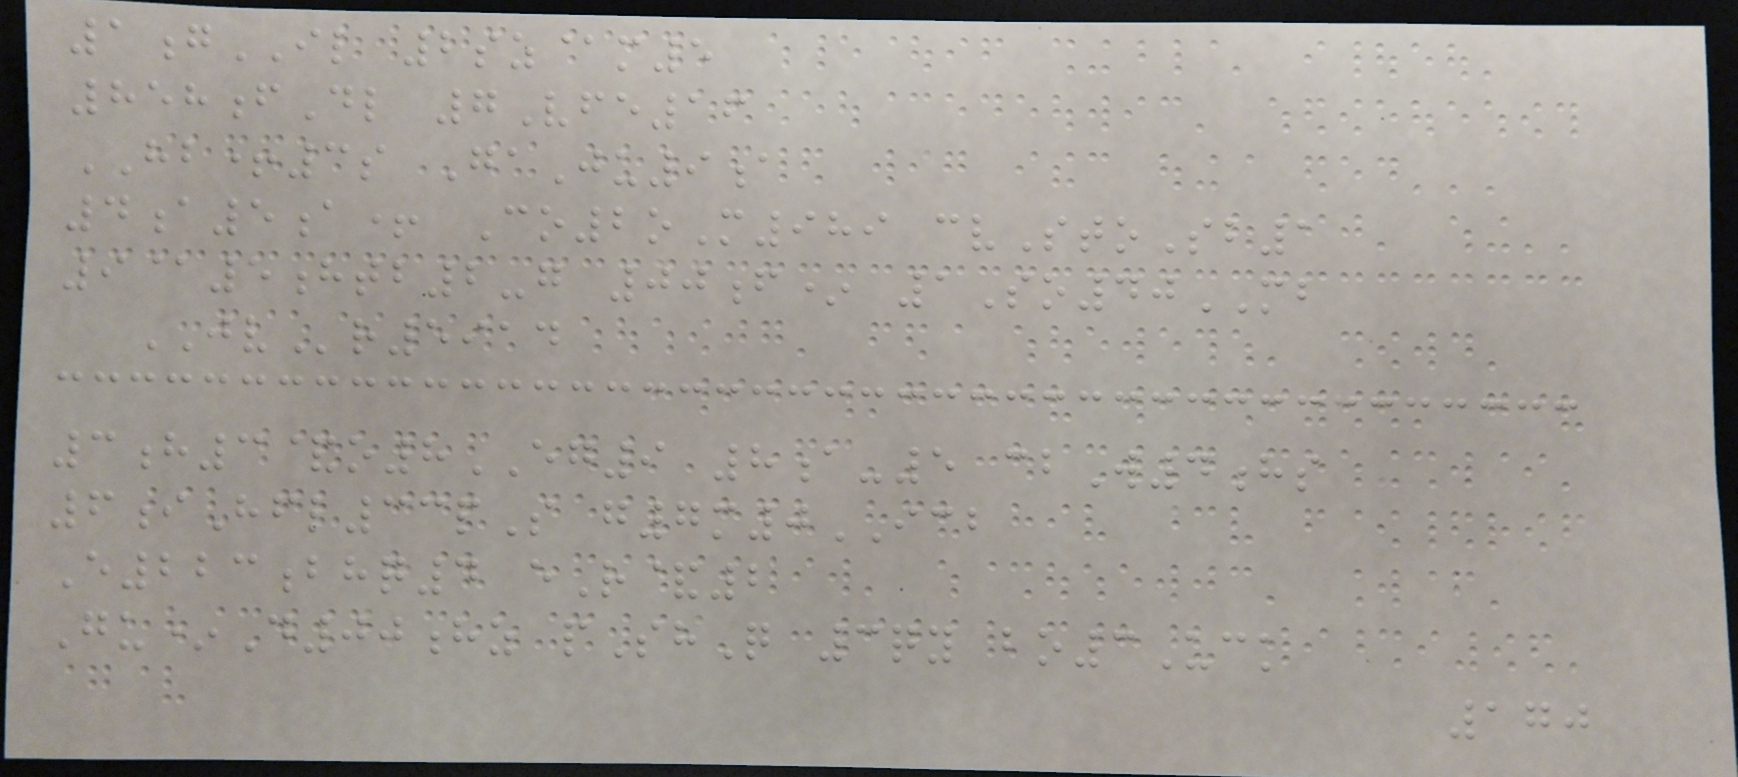1gIL 2sz@m5
858fDl 7Vfe16
HB+3s GaJu9a
4a5a+ Co2oM989 cvStoSb1
9@5htb2-g 00f* 1So40MB
JVr5914
3h3&o8EG9 8a-5 cbW4hs
6iHfl33pS g7m0ICB
E223bhq4 eR&2
Gu*D00hz pShQ 3qy bo3Uck
170
